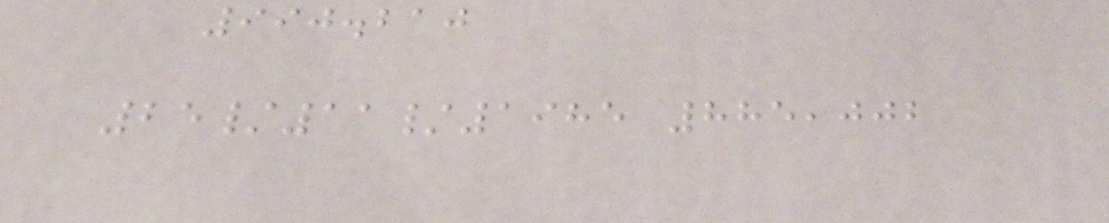990.210
25/11/1985 885,002
